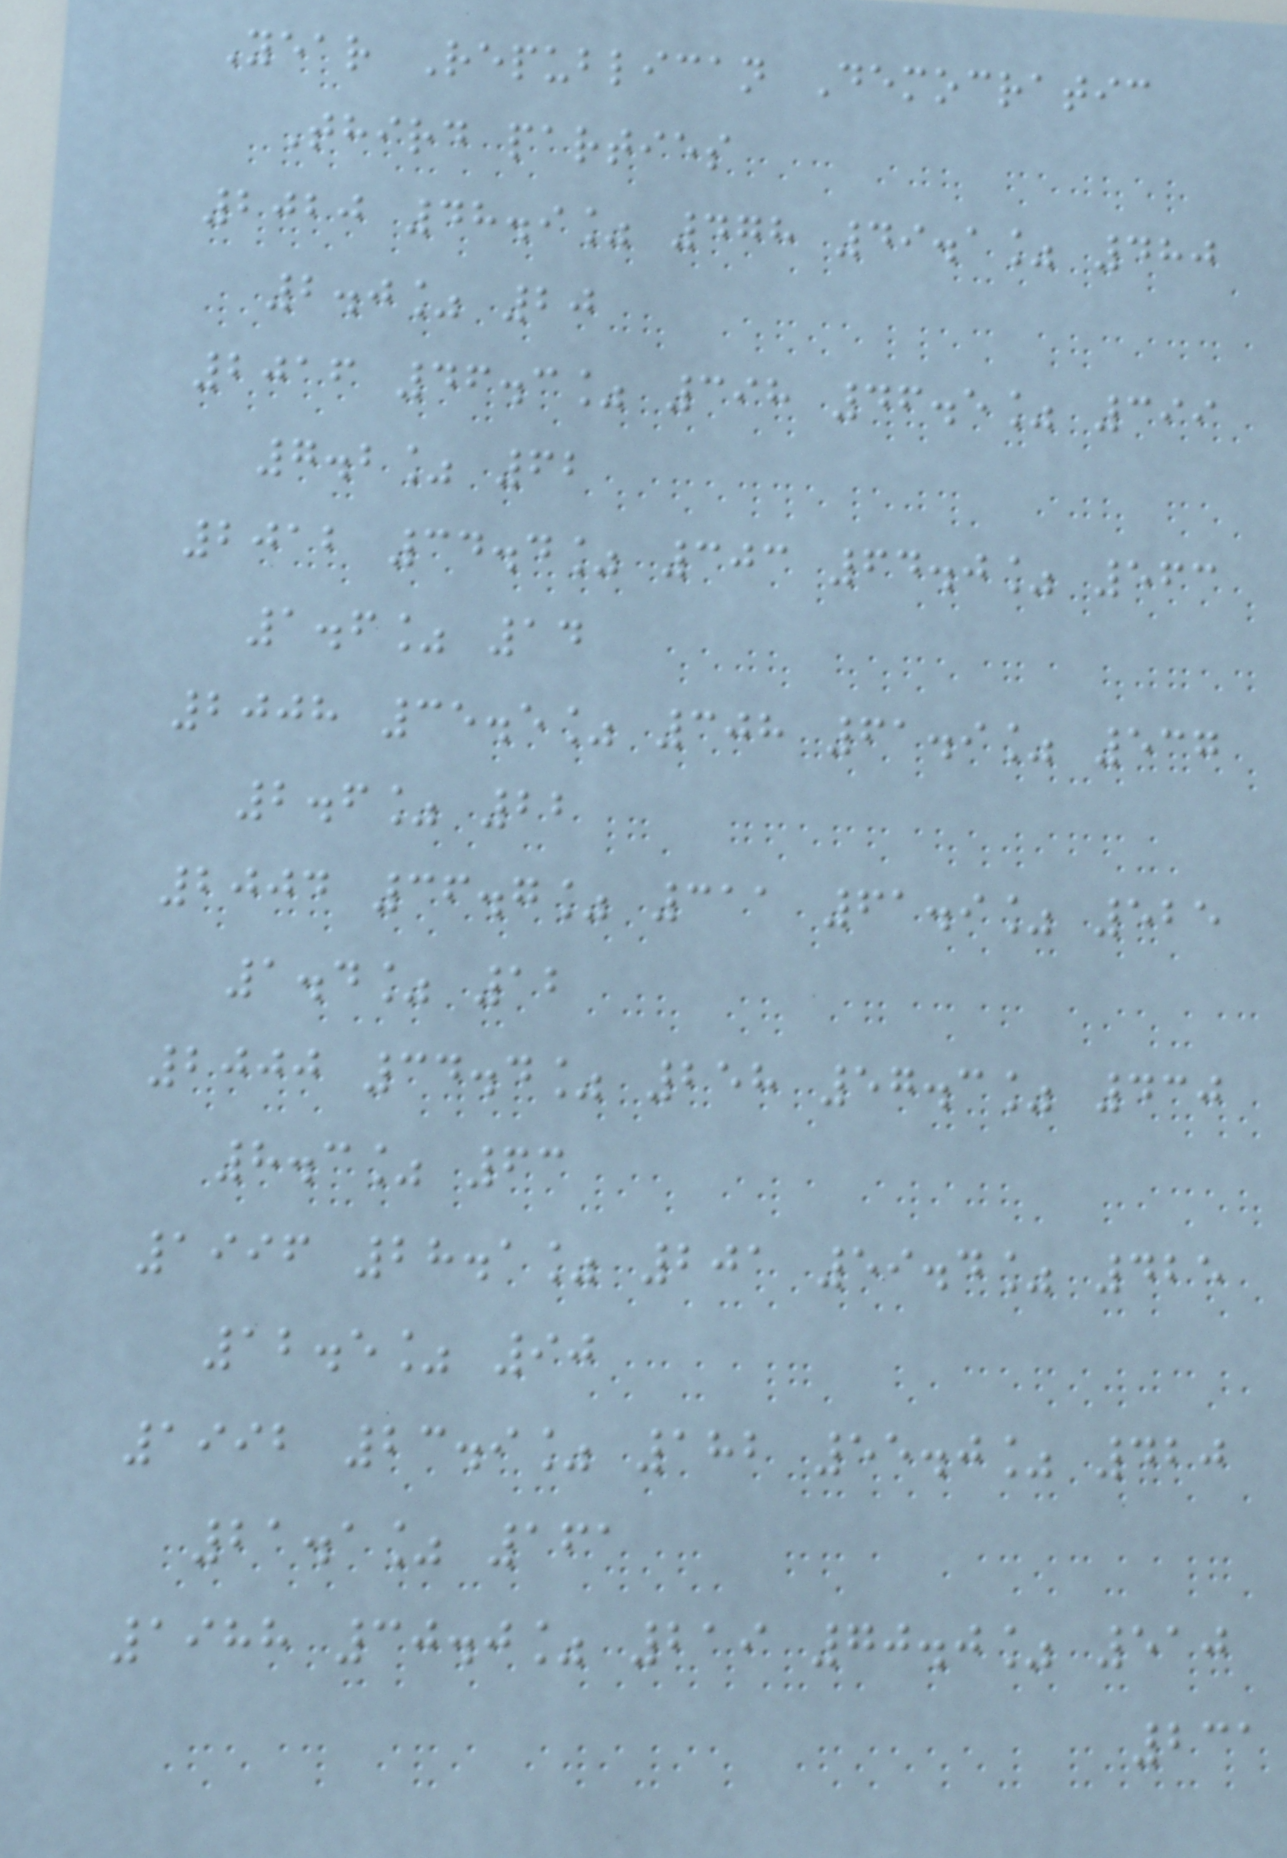Year Republican Democratic
Third parties
2020 48.9% 478 49.1% 480
2.0% 20
2016 46.3% 398 46.5% 399
7.2% 62
2012 34.4% 303 64.0% 563
1.6% 14
2008 35.5% 308 61.9% 537
2.6% 22
2004 36.7% 311 61.9% 525
1.4% 12
2000 34.4% 258 57.3% 430
8.3% 63
1996 28.1% 201 59.4% 425
12.5% 90
1992 23.9% 182 55.0% 420
21.1% 161
1988 30.0% 219 70.0% 510
231
